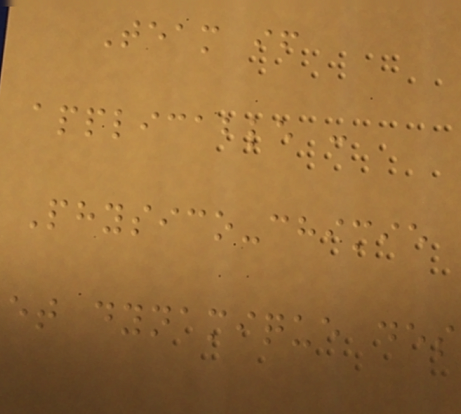Team if
applicable :
Physico-chimie
et dynamique des
